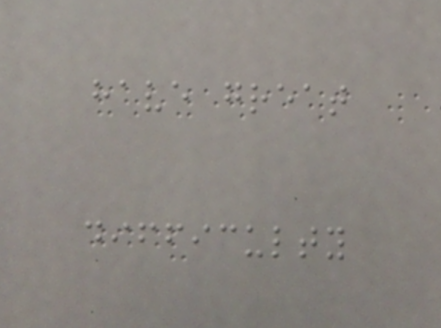have great
difficulty
